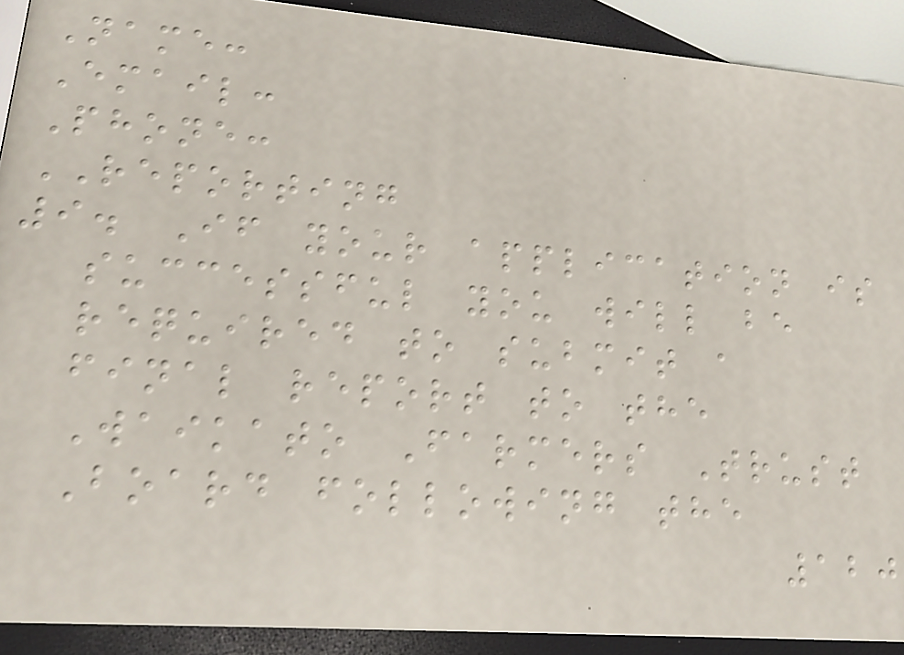Name:
Email:
Phone:
REPORTING
9. If your application is
successful you will be
required to submit a
final report to the
Waikato Farmers Trust
Board following the
120
